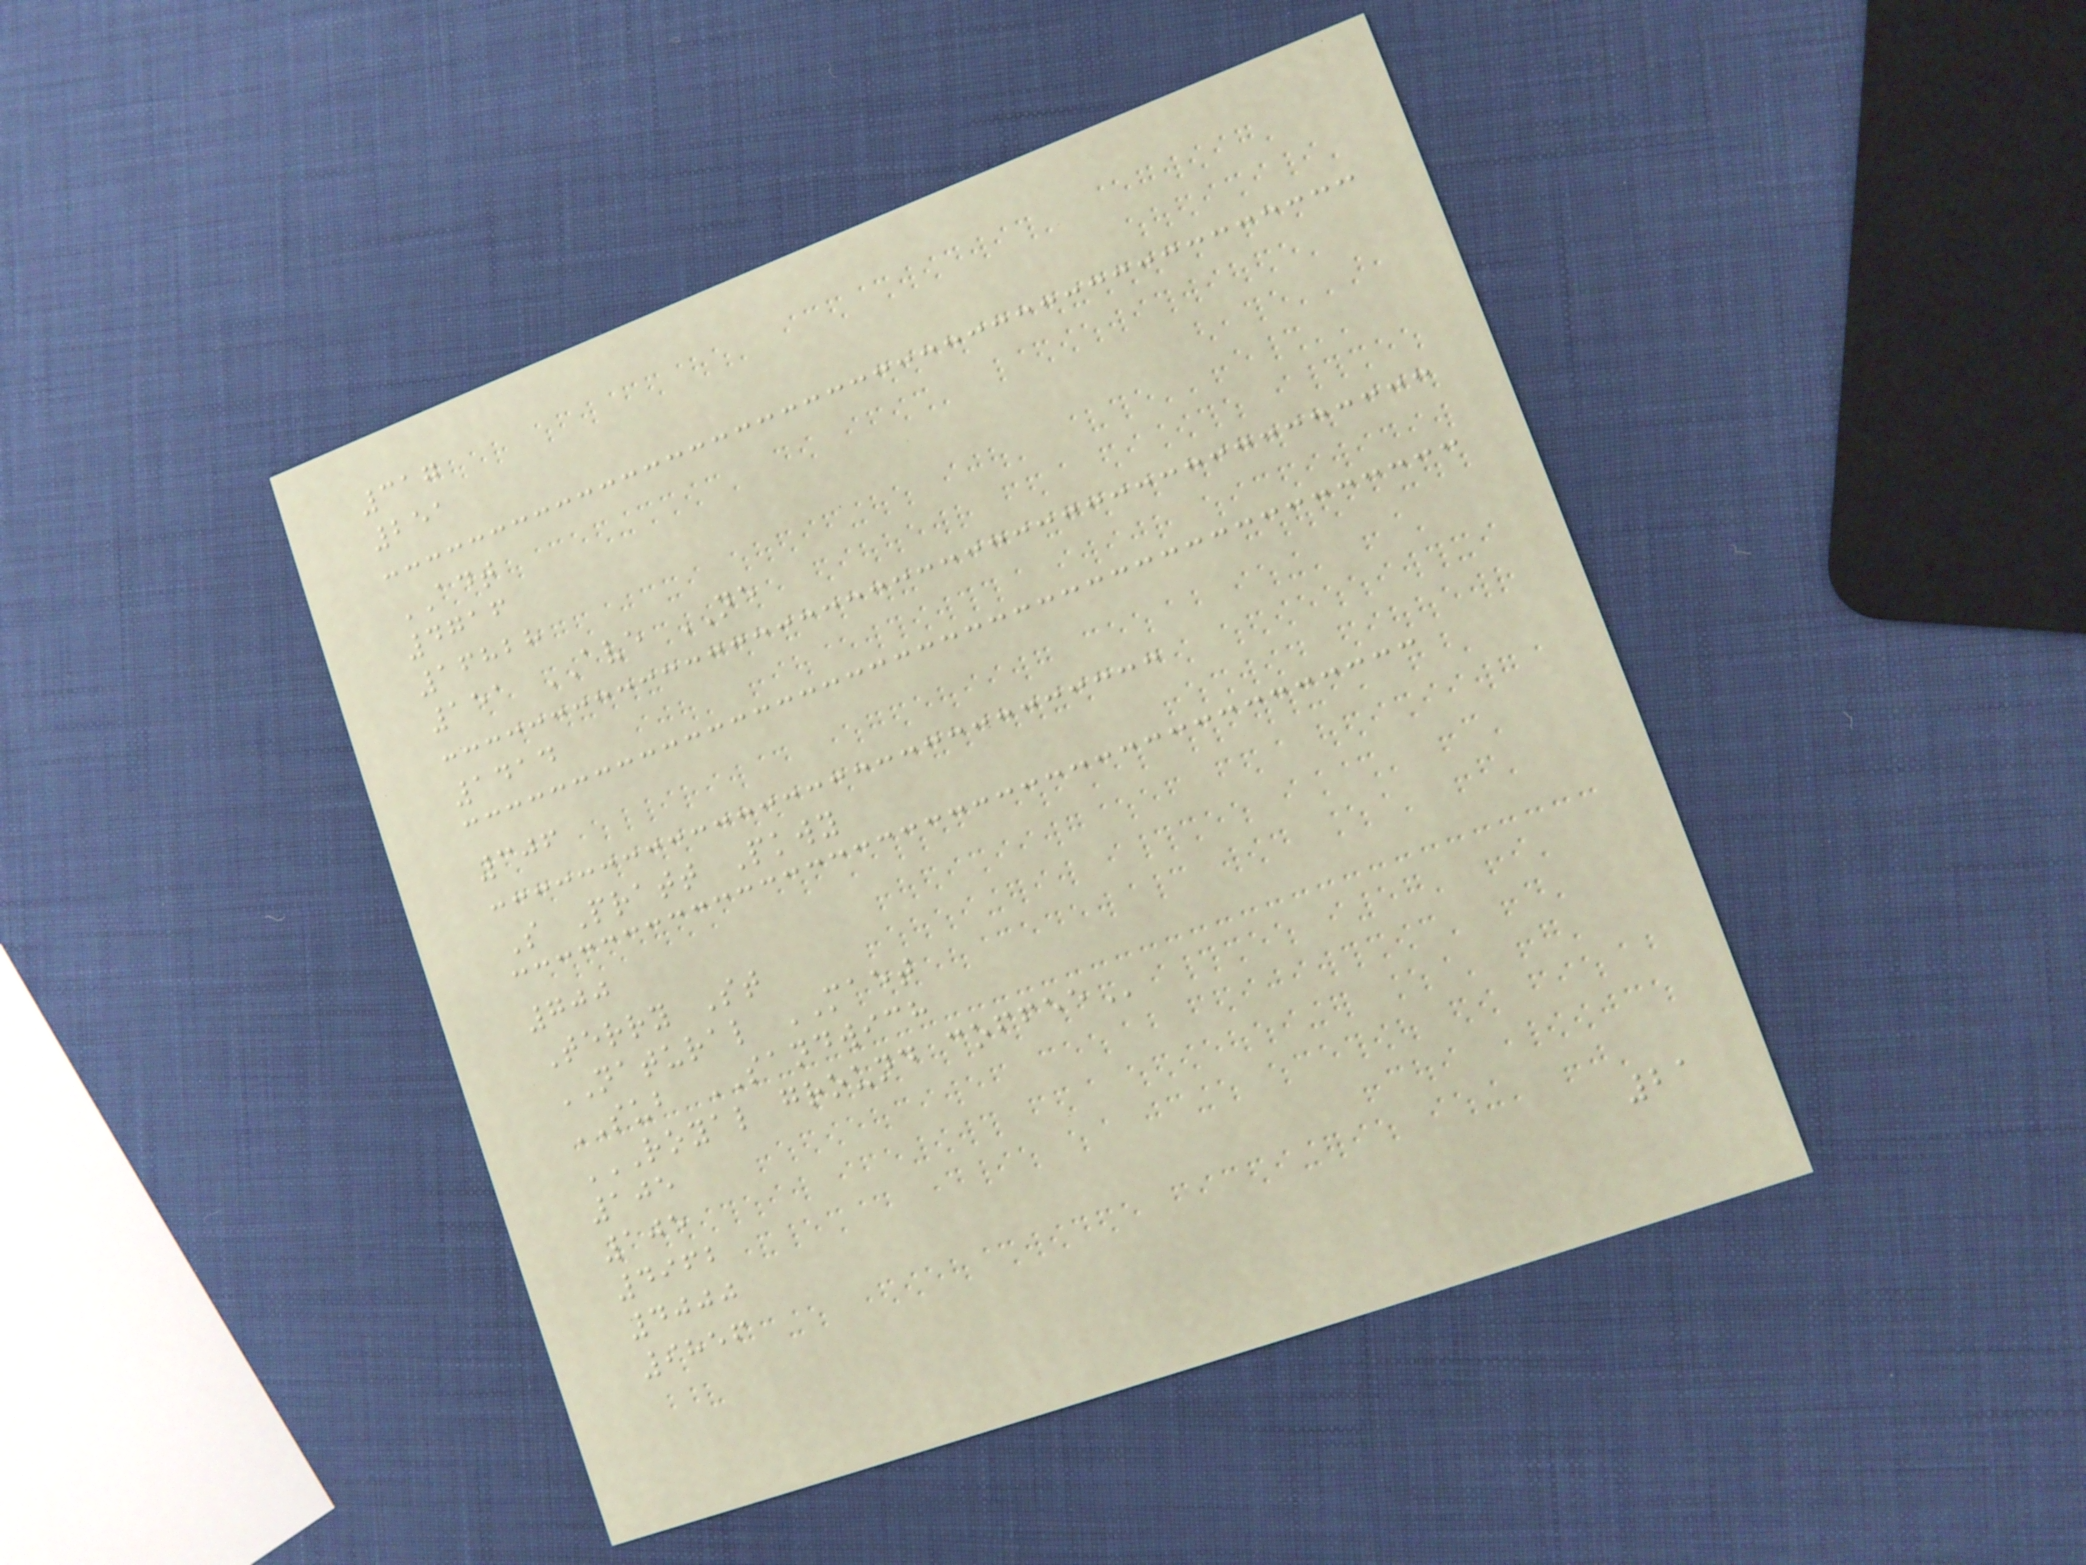317
251
ADT
4716
16828
151 AVE NE
1414
306
S Pratt Pkwy
700
Terry St
NATURAL MAET
SUB SANDWICH
ROYAL GROUND COFFEE
105
105
4962
4000
9856
21
